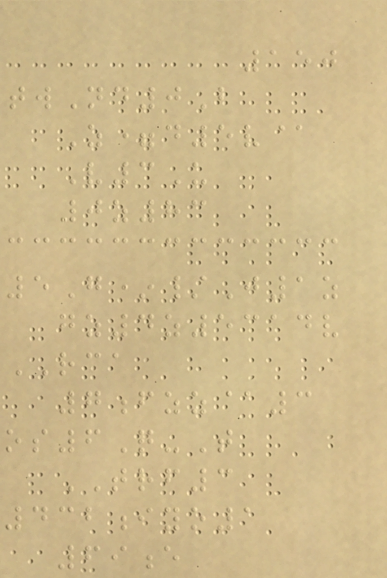150
twNd0B
Z=d5v@
V3U
0z83
5G*/J1z
gz4z5314v
RCA
7fzz@3
os6Q-T
TRF3
432iyo1
69e
